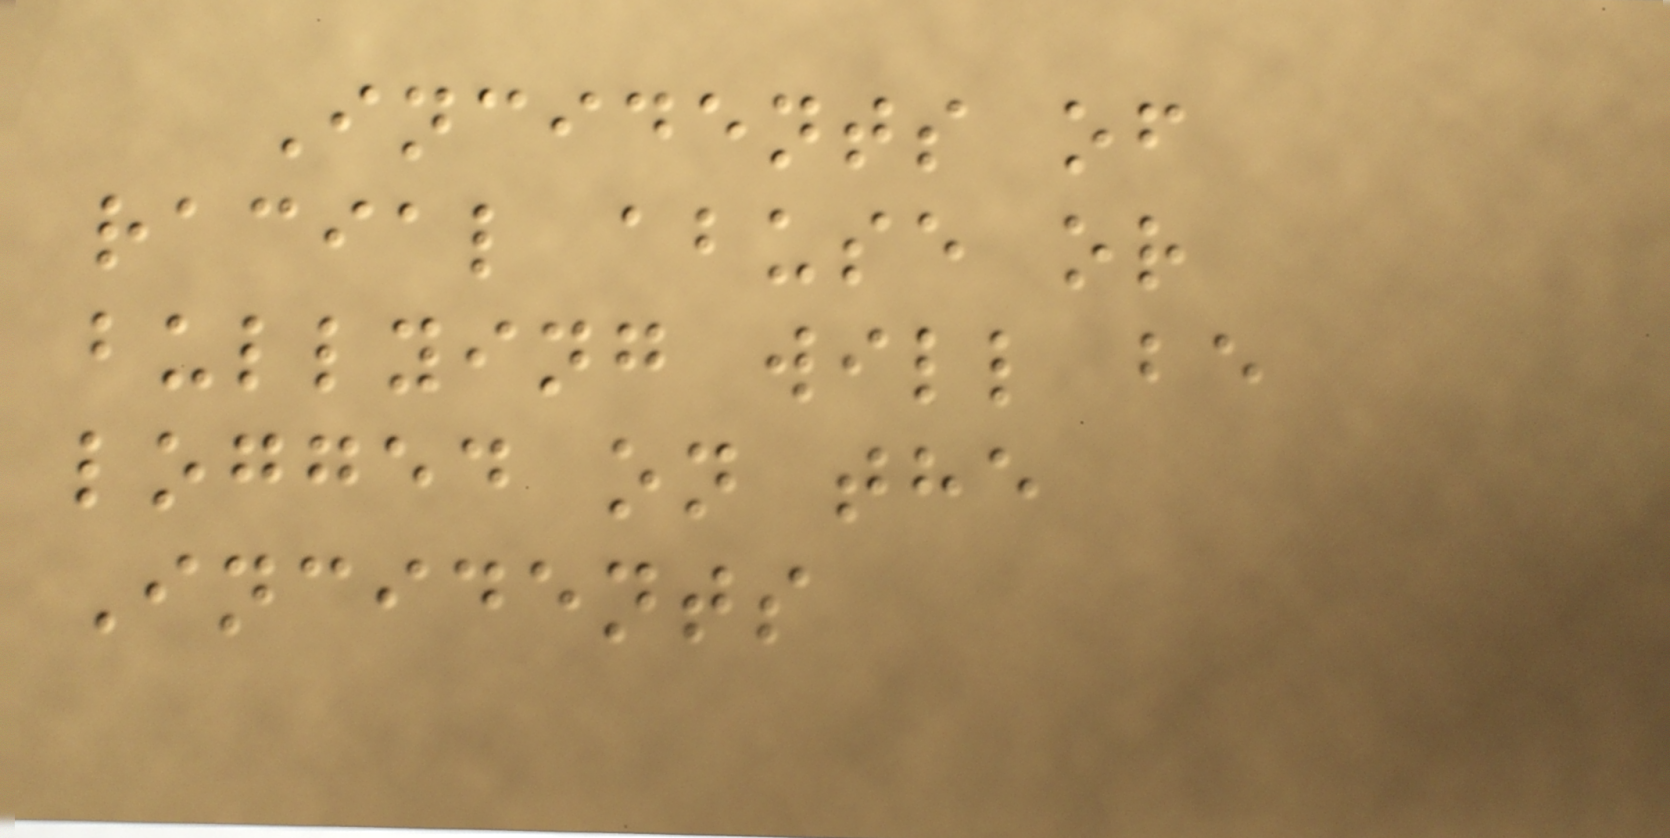Incidents of
racial abuse or
bullying will be
logged on the
Incidents
